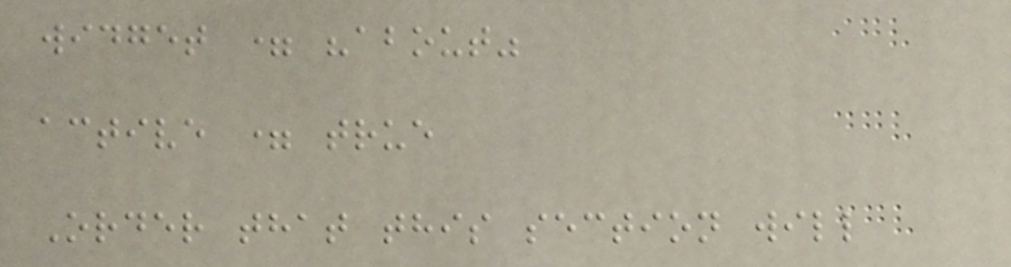widget = "about"
active = true
Order that this section will
